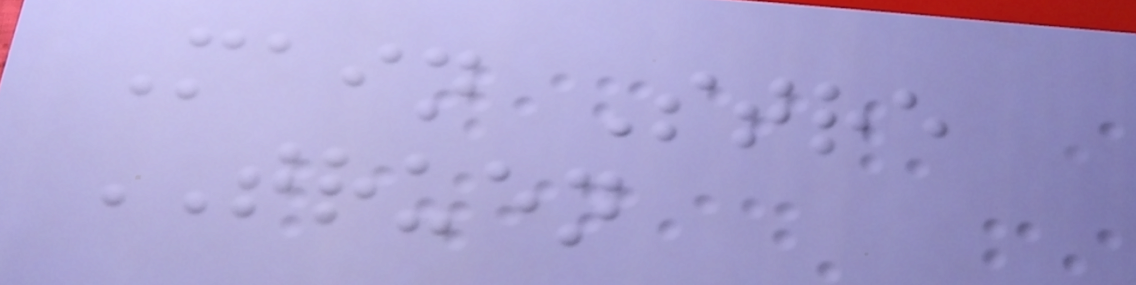Main Stre
TRUEN
